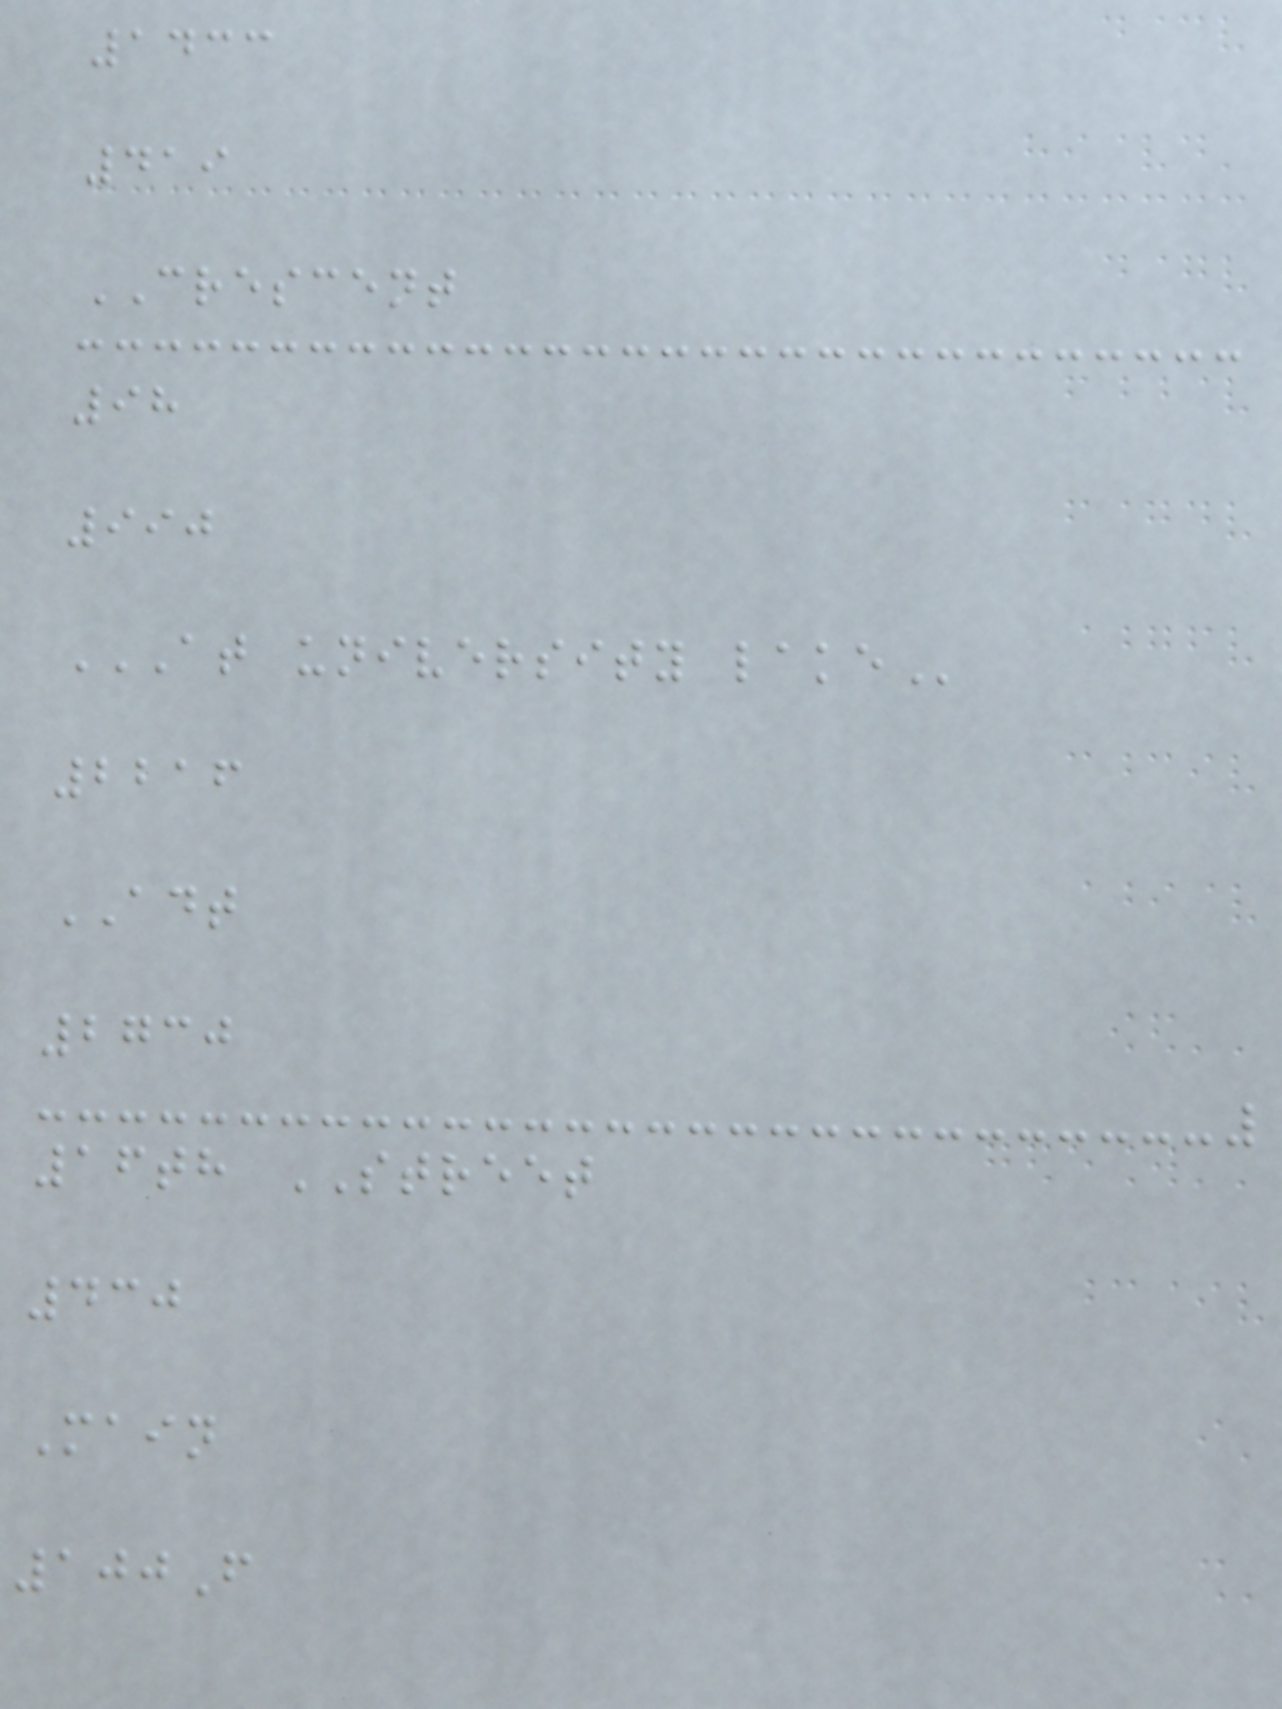1433
419
CRESCENT
98
990
AT UNIVERSITY LAKE
2216
ADT
2730
16th STREET
430
Main
100F
